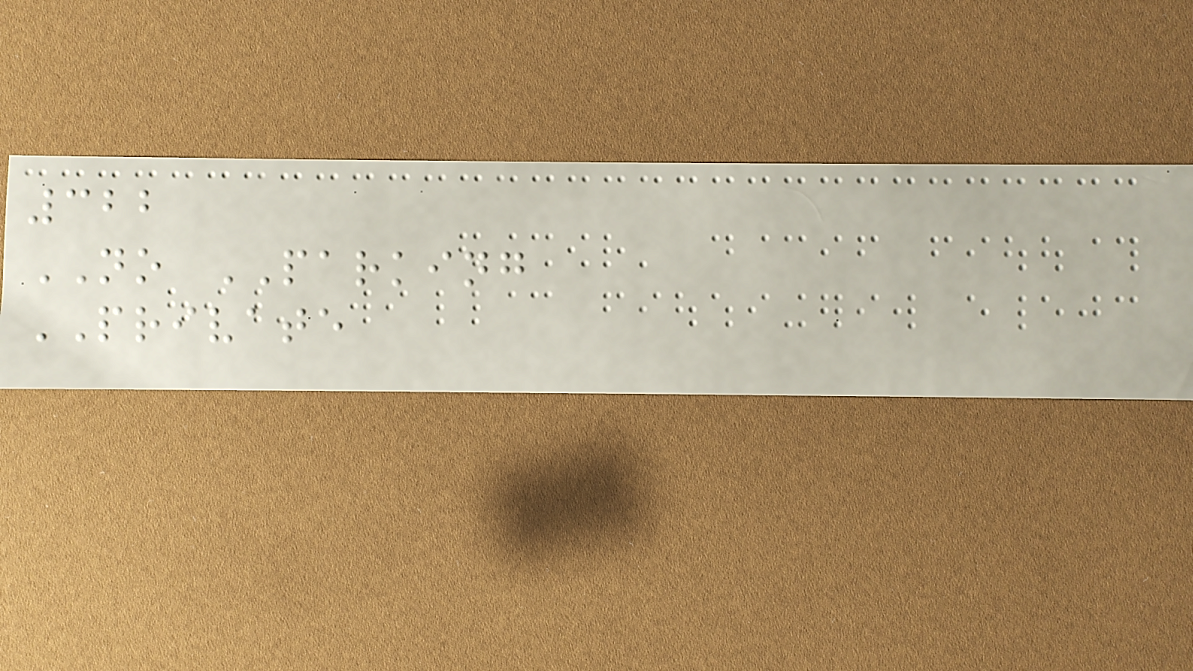322
NO PARKING
PRIVATE
